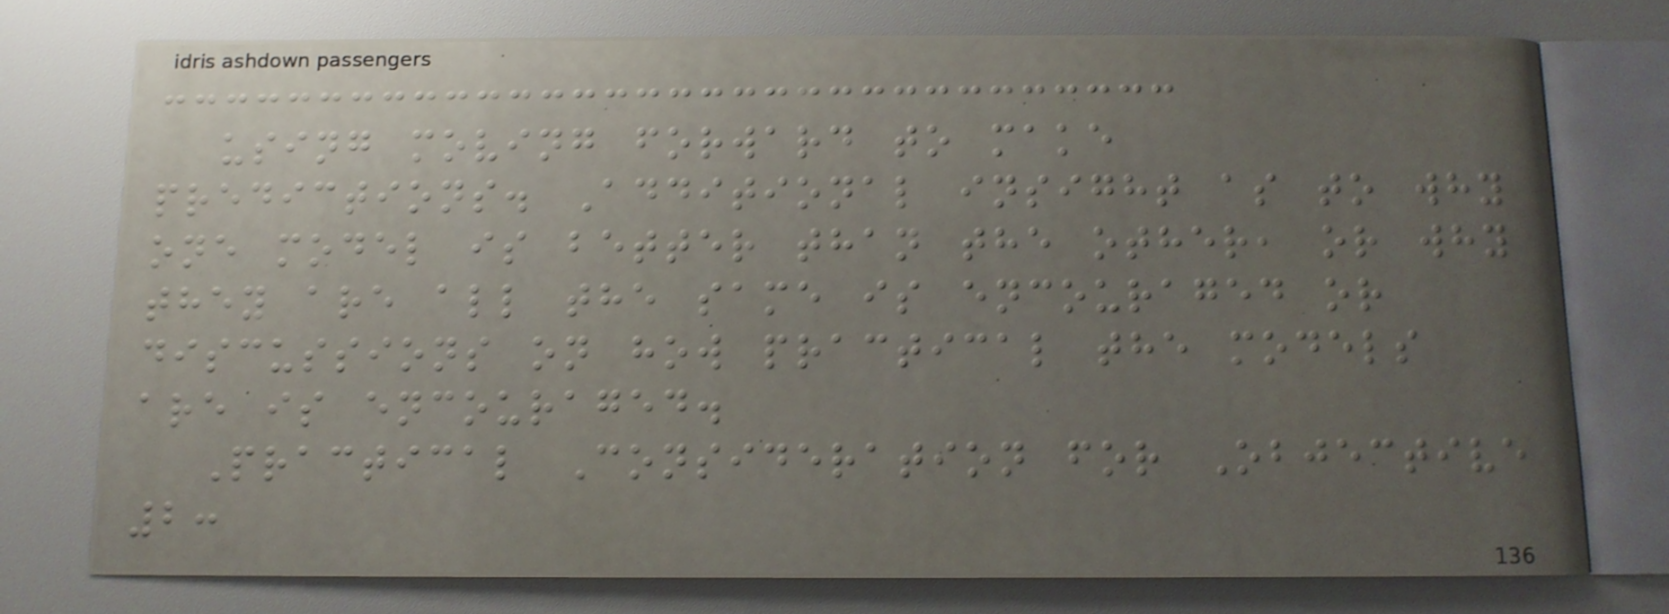using moving forward to make
predictions. Additional insight as to why
one model is better than the other, or why
they are all the same is encouraged or
discussions on how practical the models
are is encouraged.
Practical Consideration for Objective
2:
